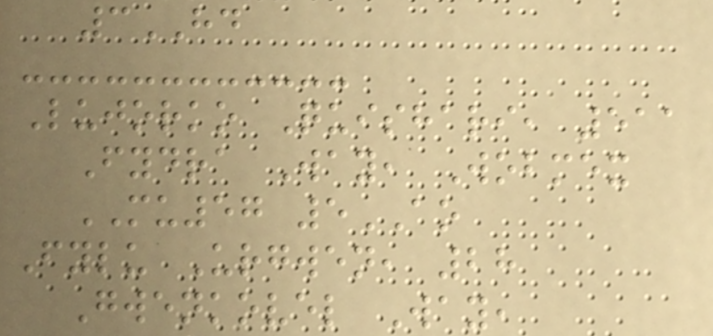3HD
Lujorko Quishari, 511
Fydra Way, Wobmex
MU57 5AO
Fylu Urgwen, 28
Gwenkovel Way,
